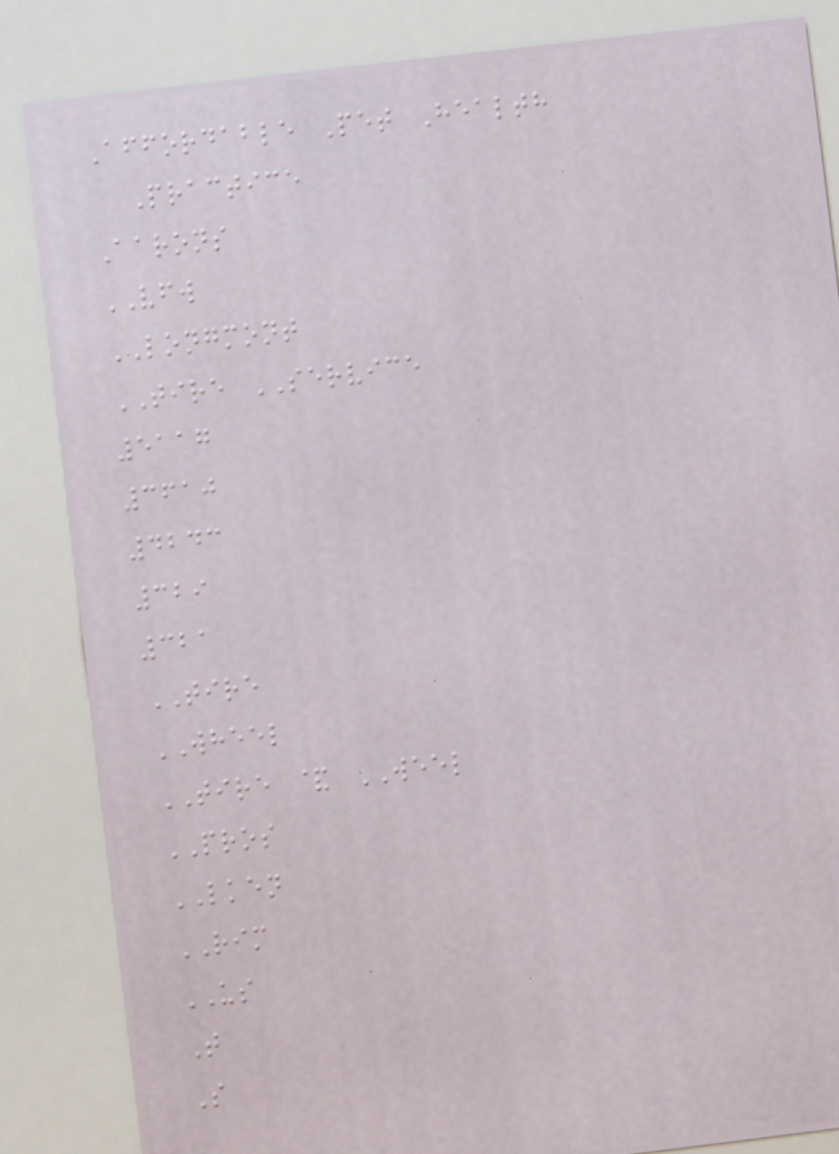Affordable Pet Health
Practice
Aarons
VFW
LONGMONT
TIRE SERVICE
5117
3610
4243
329
321
TIRE
WHEEL
TIRE & WEEL
PROS
LKEN
RIM
US
T
S
